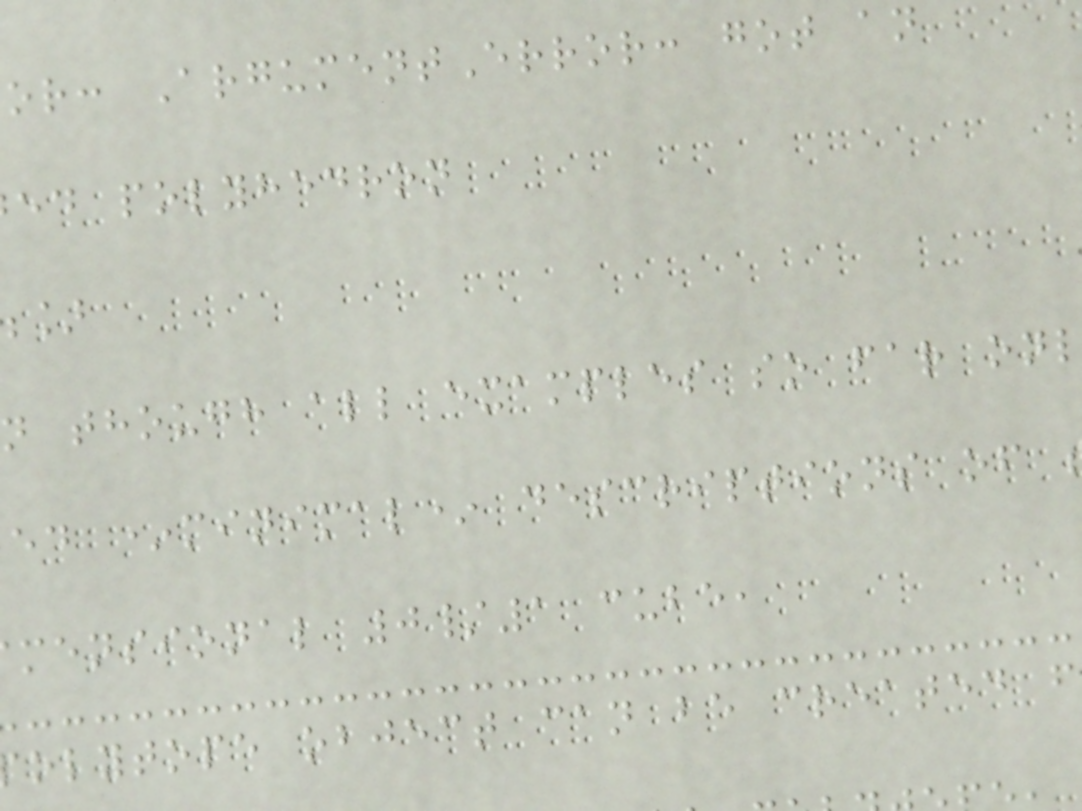or: ArgumentError: got an
ed polyhedron
n though all examples so far onl
ed *minimal* descriptions of
mensional 0/1 cube,
olytope object can be created f
